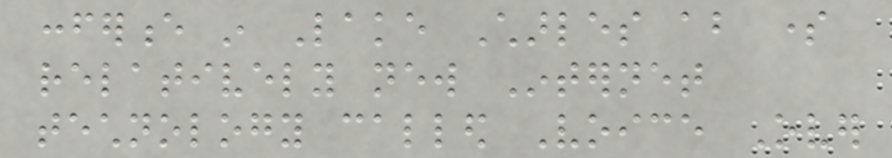conference in Lake Charles about some
relatively new Internet
technology called Voice Over
